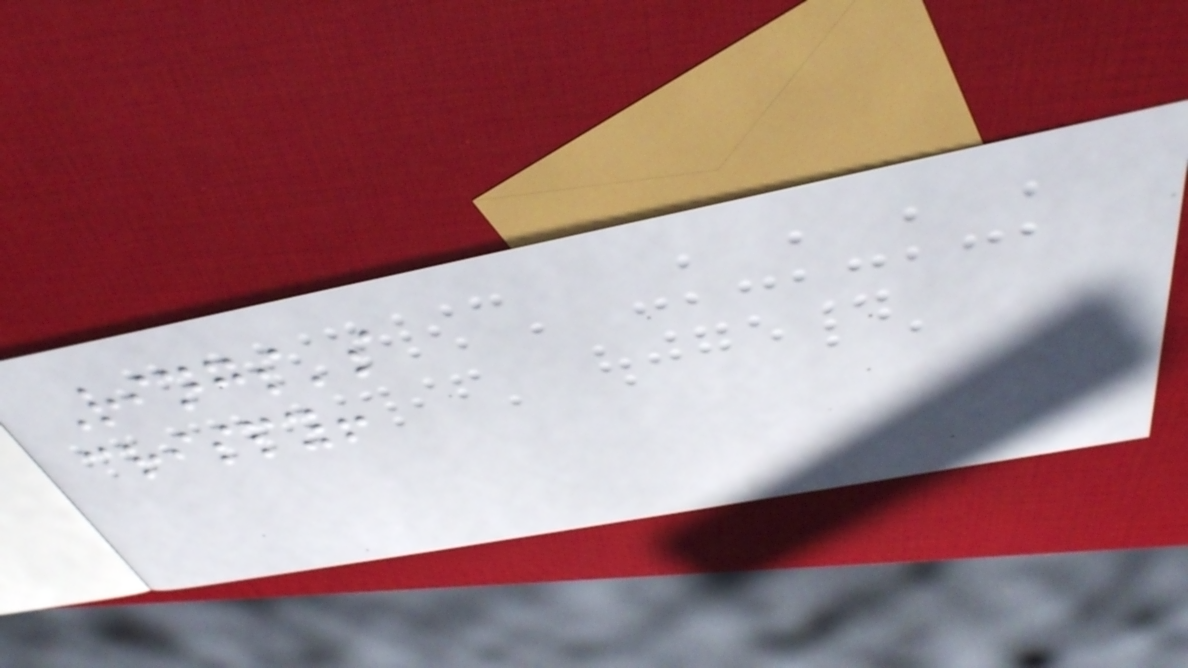Rings's
crispy!
